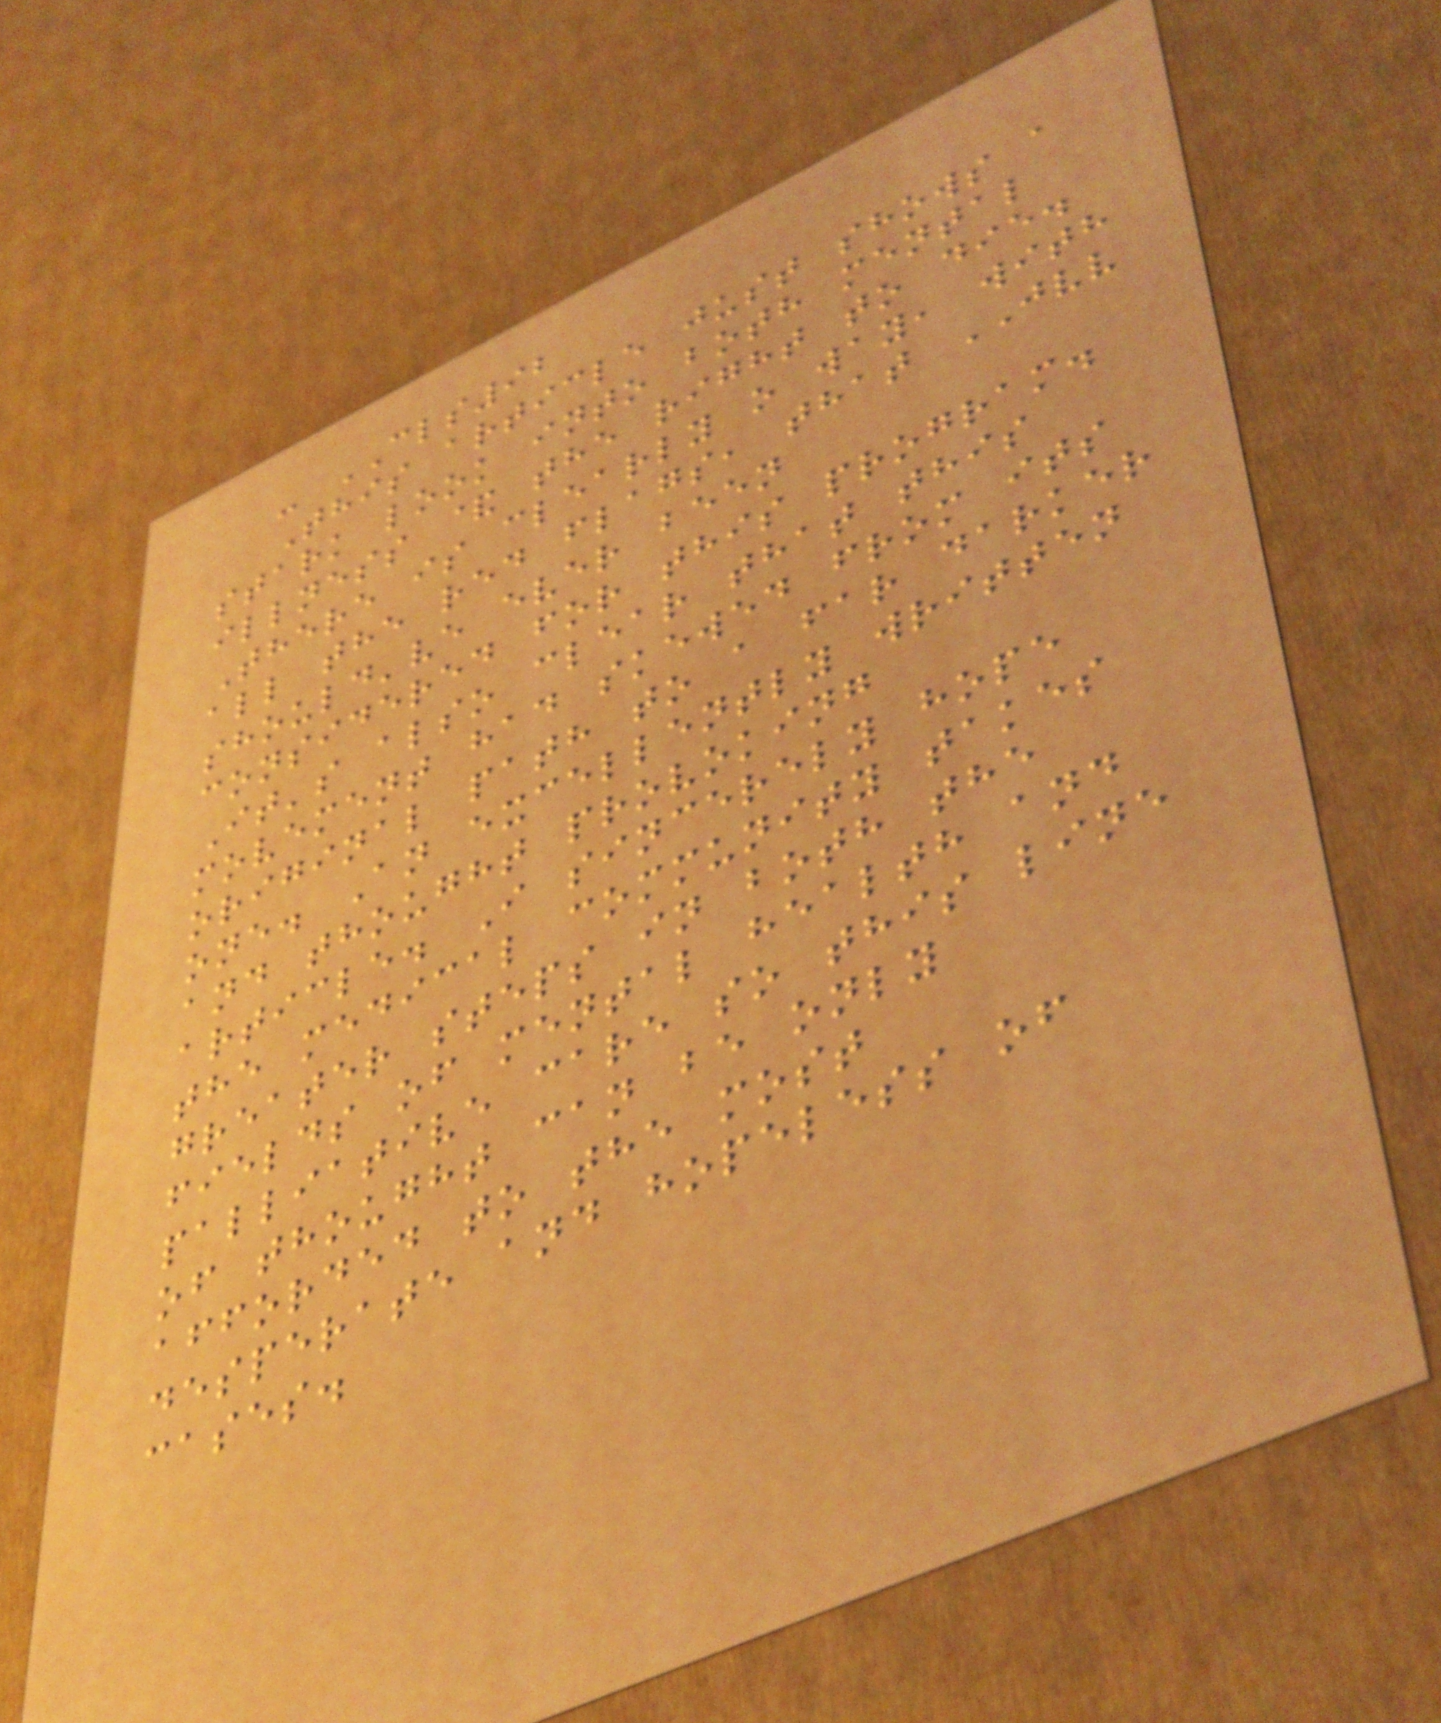- CLS92
This article just shows a
stark look into both mental
illness & the right to die.
There is clearly o way, with
all the red flags, that JVV
should've ever been
considered for this program.
It's also clear that this
movement had skewed from its
original path to a far darker
one. An excellently written
and thought provoking
article. I sincerely hope
the medical community takes
greater steps in both the
fields of mental health and
palliative care so this line
of thought can be only
afforded to the most
desperate and hopeless of
cases.
